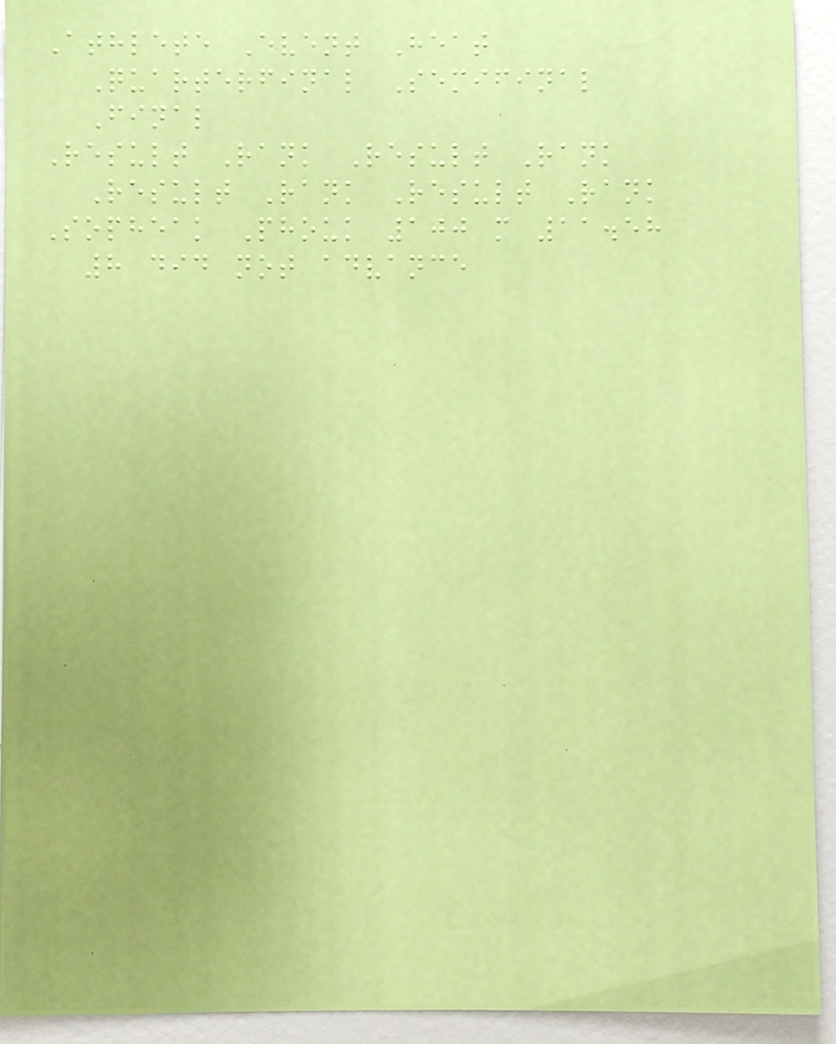Athlete Event Heat
Quarterfinal Semifinal
Final
Result Rank Result Rank
Result Rank Result Rank
Sopheak Phouk 100 m 11.58
8 did not advance
